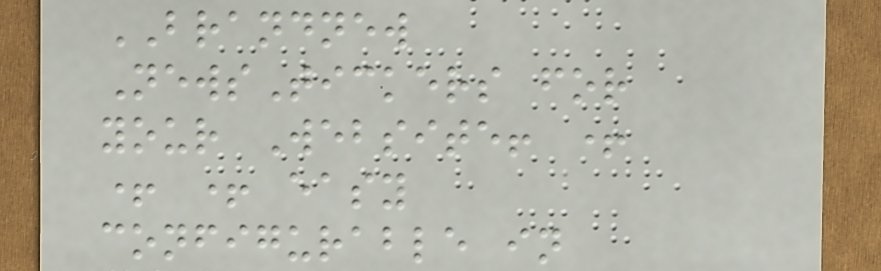BRANDNEW
NewsTickers for
your Website! +
+ + easy
configurable in
